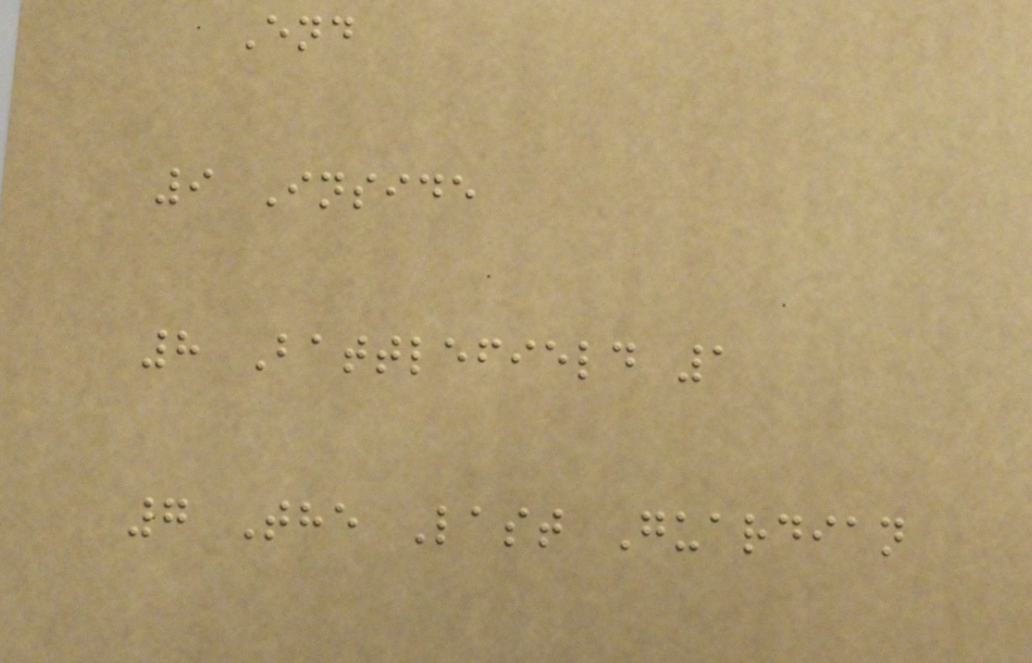End
9 Inside
8 Battlefield 1
7 The Last Guardian
